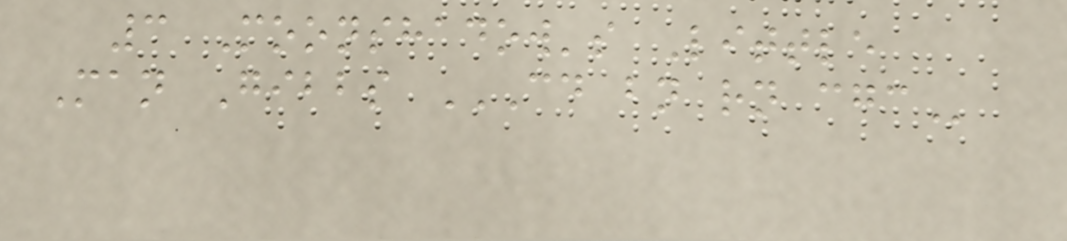3 Moonshadow's Little
Man Gibbs CD BN RN CGC
